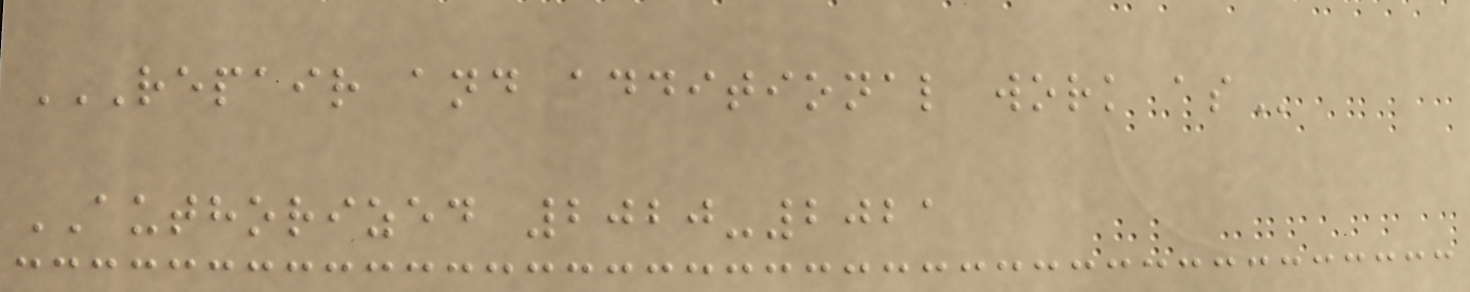REPAIR AND ADDITIONAL WORK AS
AUTHORIZED 2020-2021
